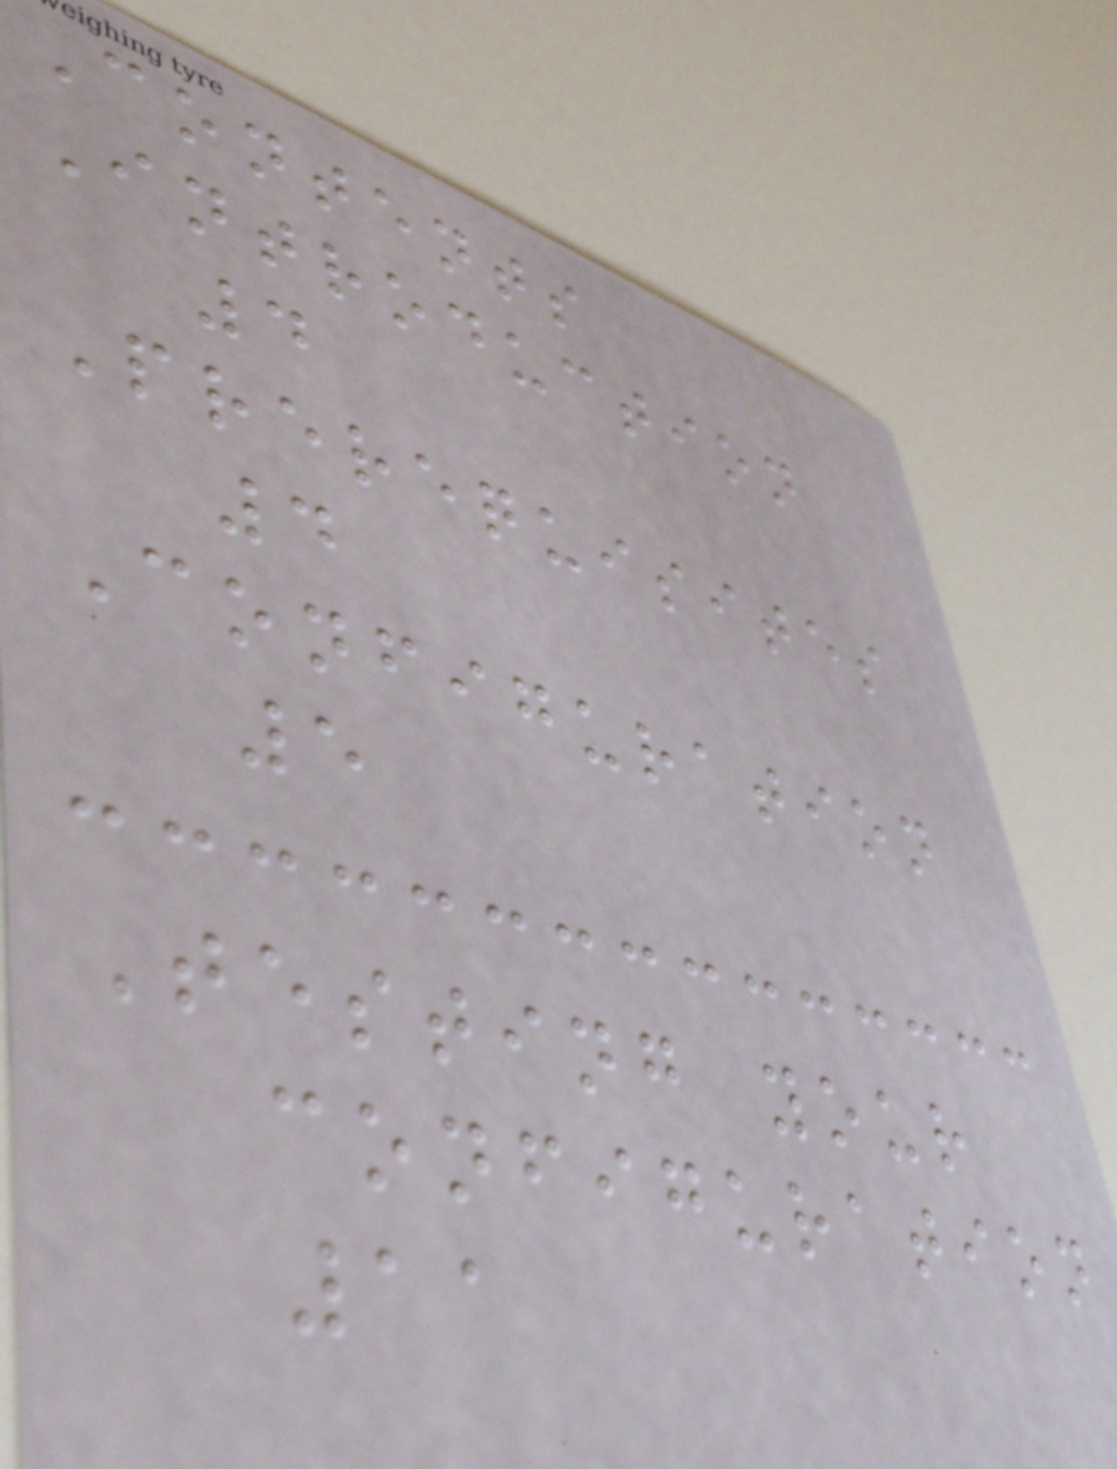Contents
Introduction
4
Prerequisites
4
Configuration
5
Testing your
configuration
11
